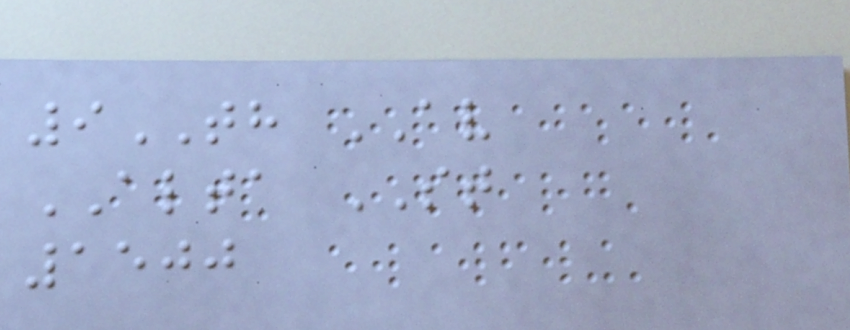9TH AV
ALTA ST
1500
